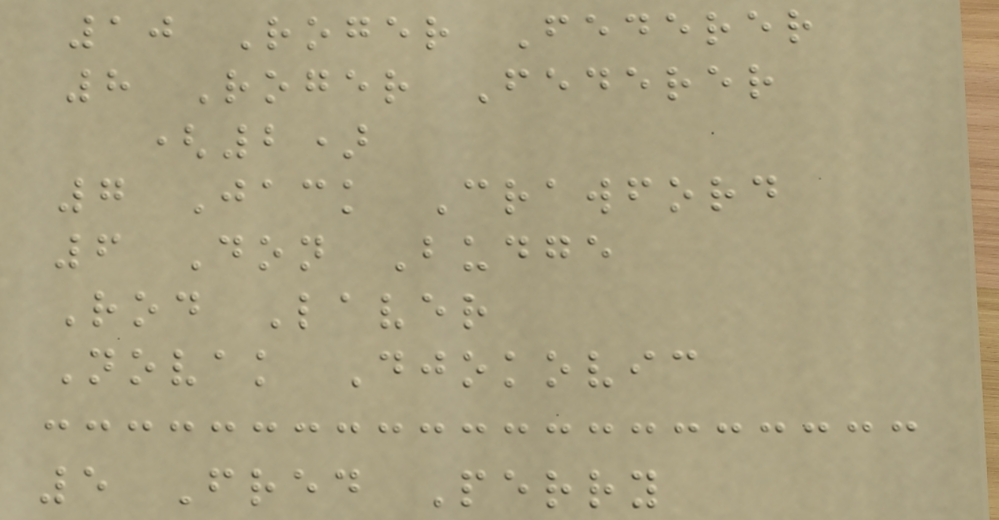10 Roger Federer
8 Roger Federer
(2)
7 Jack Crawford
6 Don Budge
Rod Laver
Novak Djokovic
5 Fred Perry
